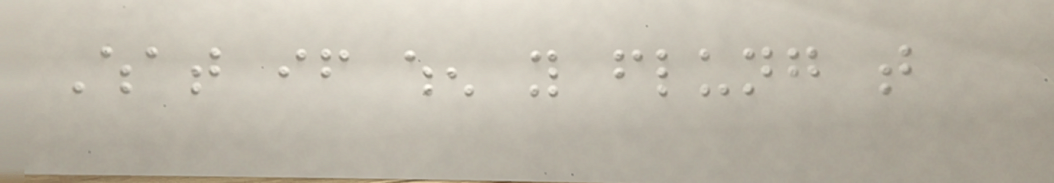What if when you flung that
